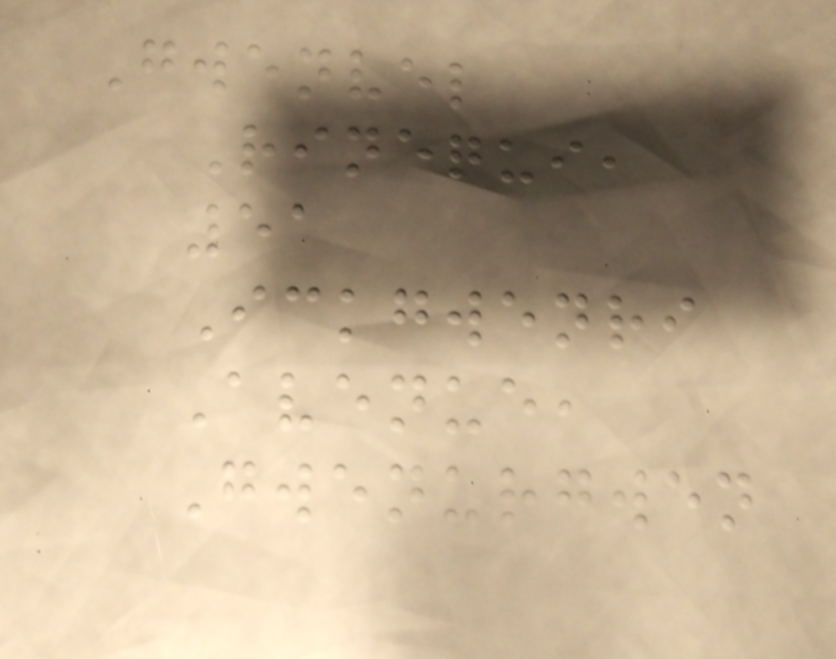Gwenvel
Rinequi,
51
Ickgwenri
Avenue,
Gwenurgwen
